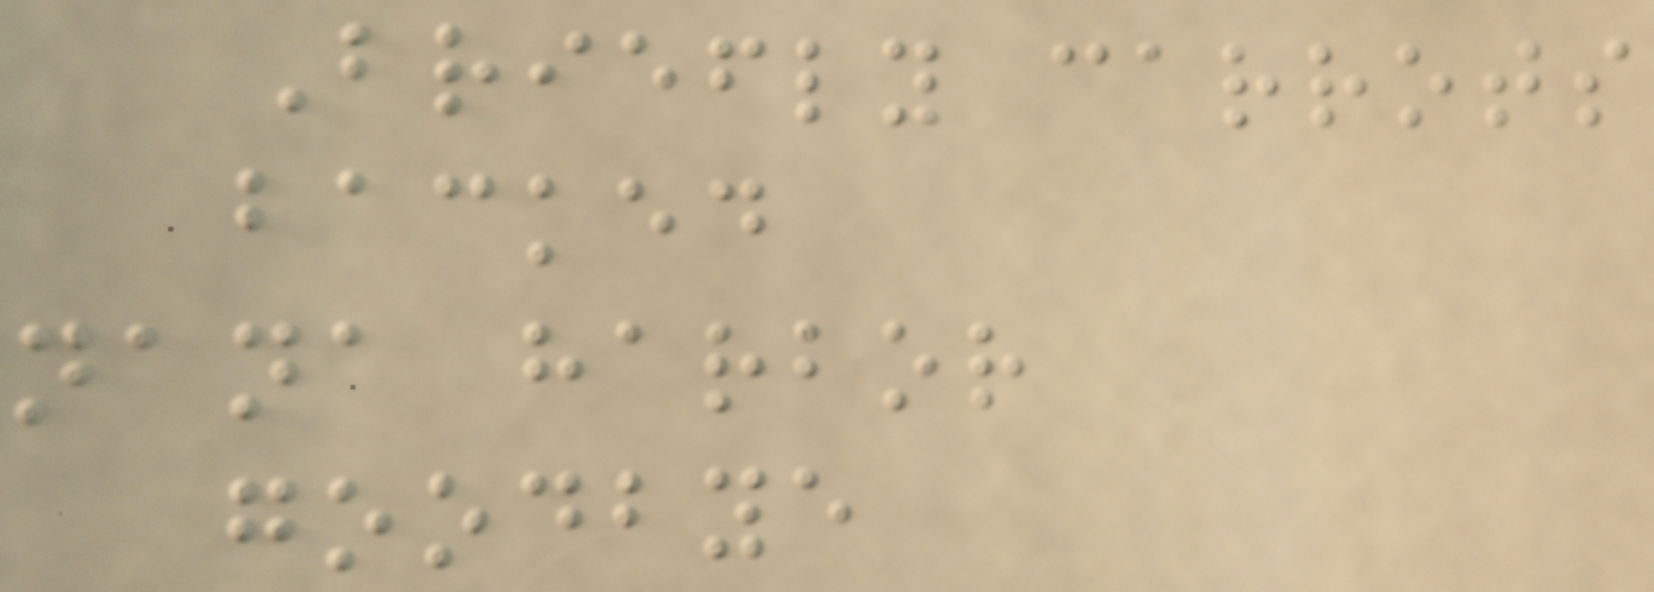Briefly carrots
backed
nana harbor
goodbye
